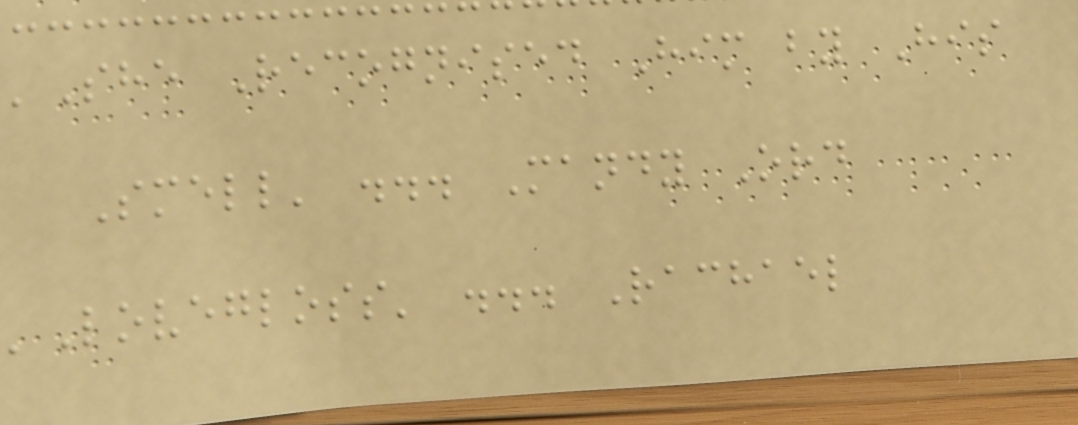'She Recognised Him by His
Smell' ... Mandy Ord
'Lovegloss' ... Rachael
